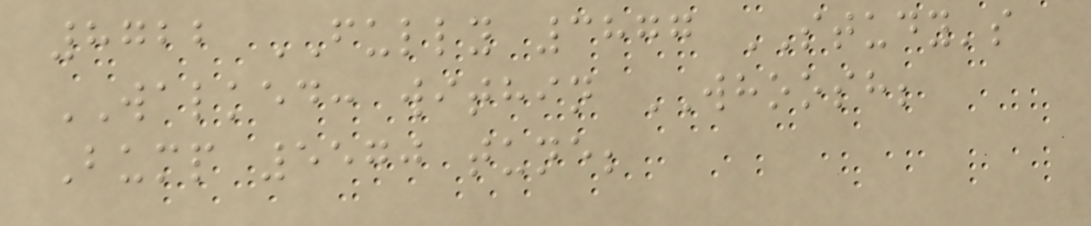8722 FULLY 3877 STUDY's
WALKED: within WHOOSH;
Bump 5570 tune;
